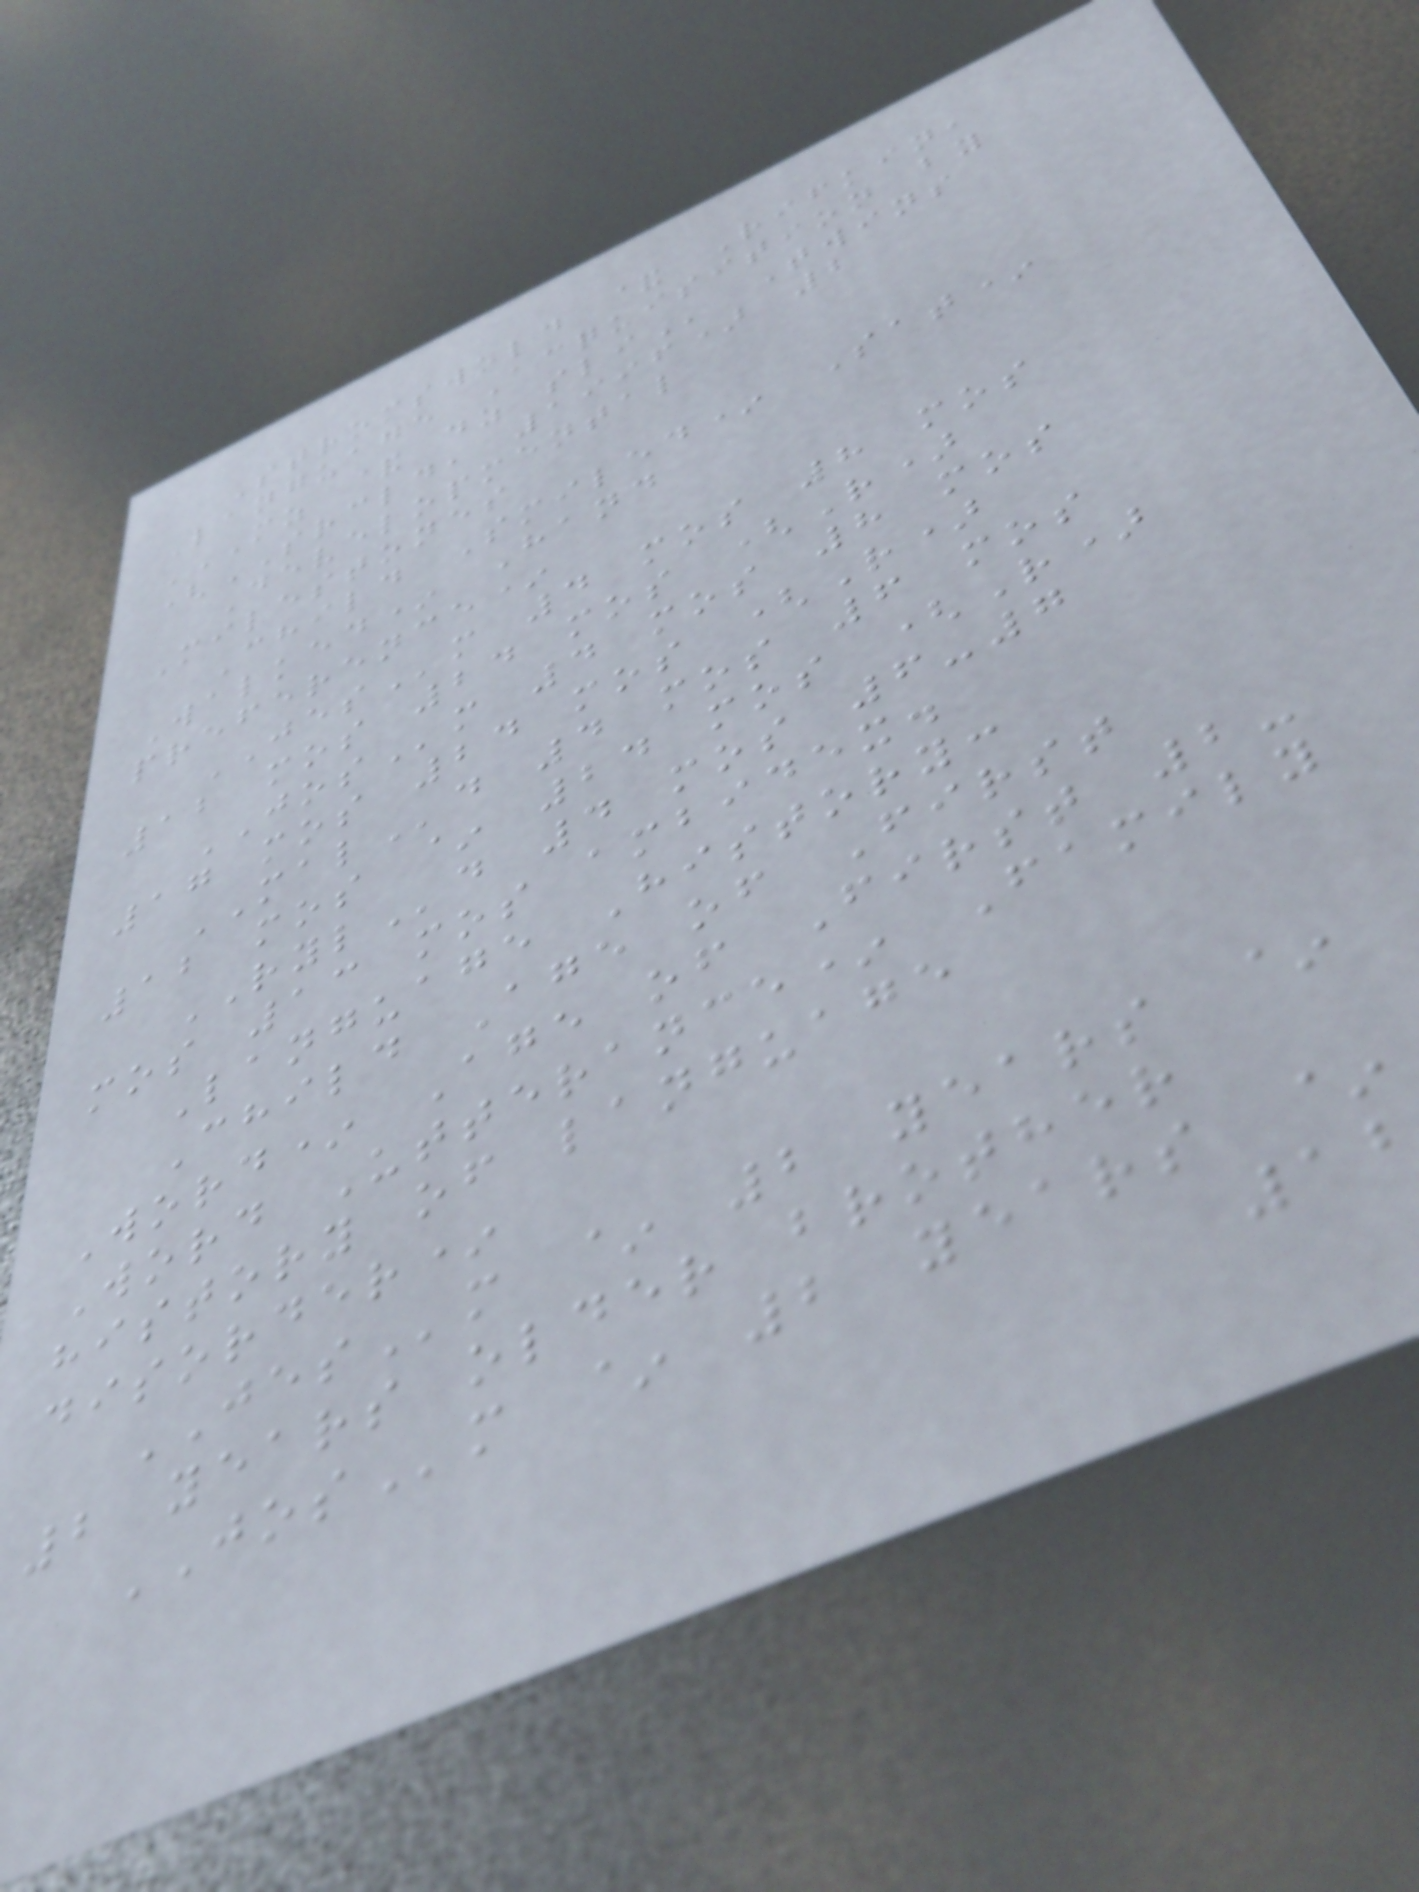Stromswold & Rifkin,
Language Acquisition by
MZ & DZ SLI Twins
(SRCLD, 1996) 2
Developmental
Milestones
Child Smiled* Sat*
Walked* Hand
preference*
JESm 4 mos 8 mos
12 mos 24 mos (R)
JOSm 4 mos 8 mos
17 mos 24 mos (R)
MALd 4 mos 6 mos
12 mos ~ 24 mos (R)
RYLd 4 mos 6-7
mos 13 mos ambidex.
Language History:
Child Age of First
Word* Age of First 2-
Word Utterance* Family
history of language
disorder*
JESm ~ 2 years ~
2 years older brother
JOSm ~ 2 years ~
